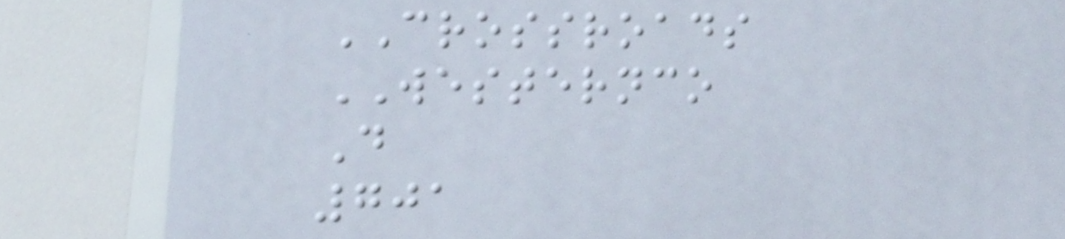CROSSROADS
WESTERNCO
D
701
